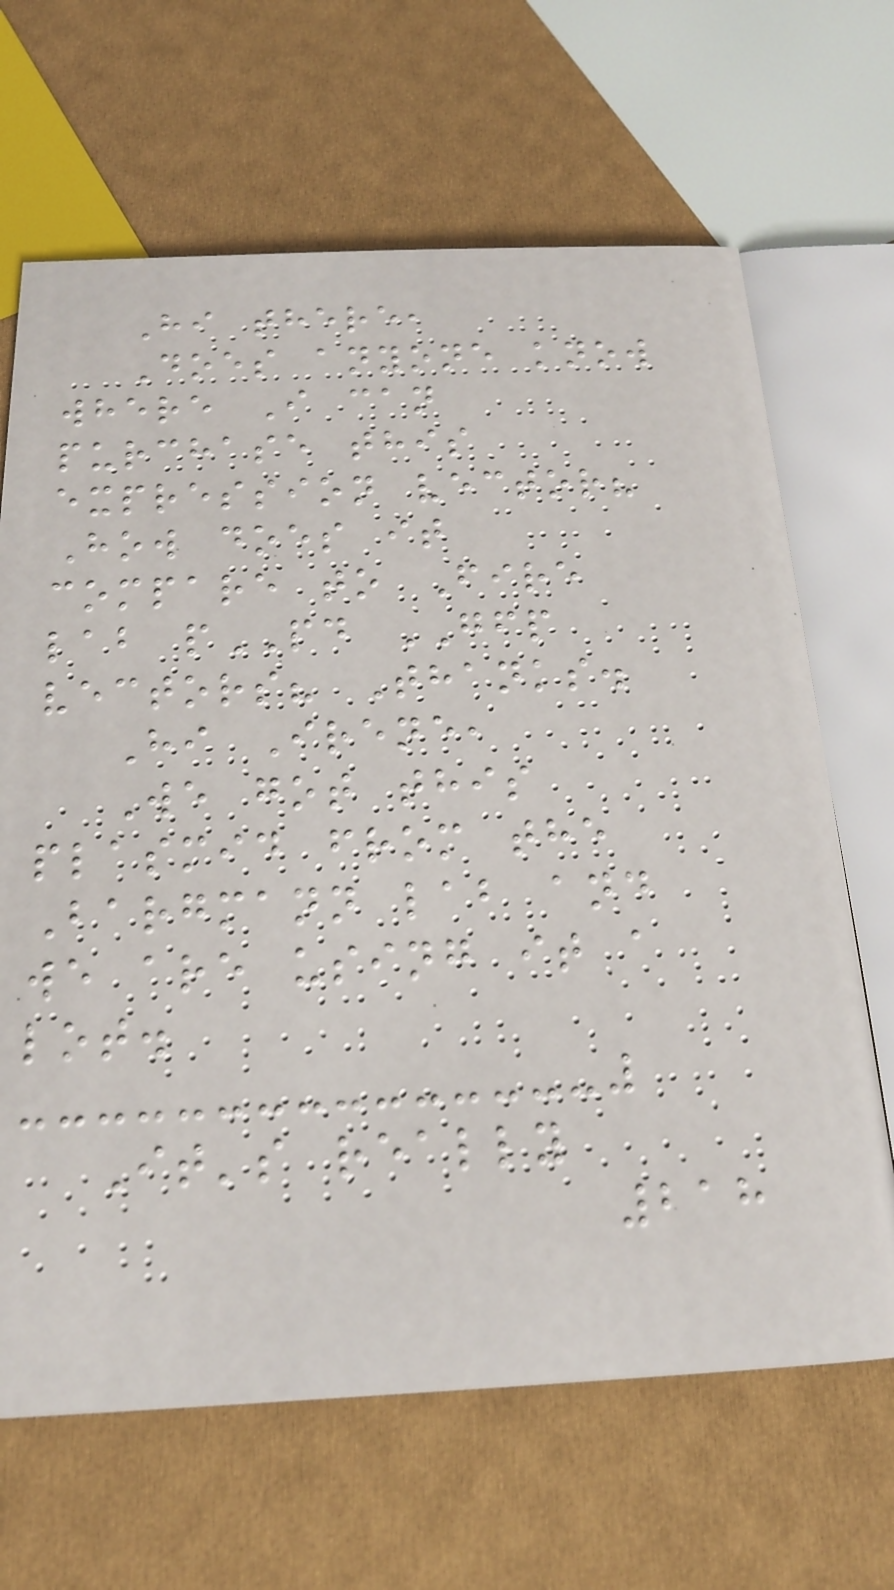Hi there,
Does anyone know
where I can
purchase this
expression vector?
How does it
compare to Fire
lab pPD GFP
vectors? Thanks.
Hi Irene,
We got this
plasmid from the
Bargmann lab and
we are using it a
lot.
It's really
218
